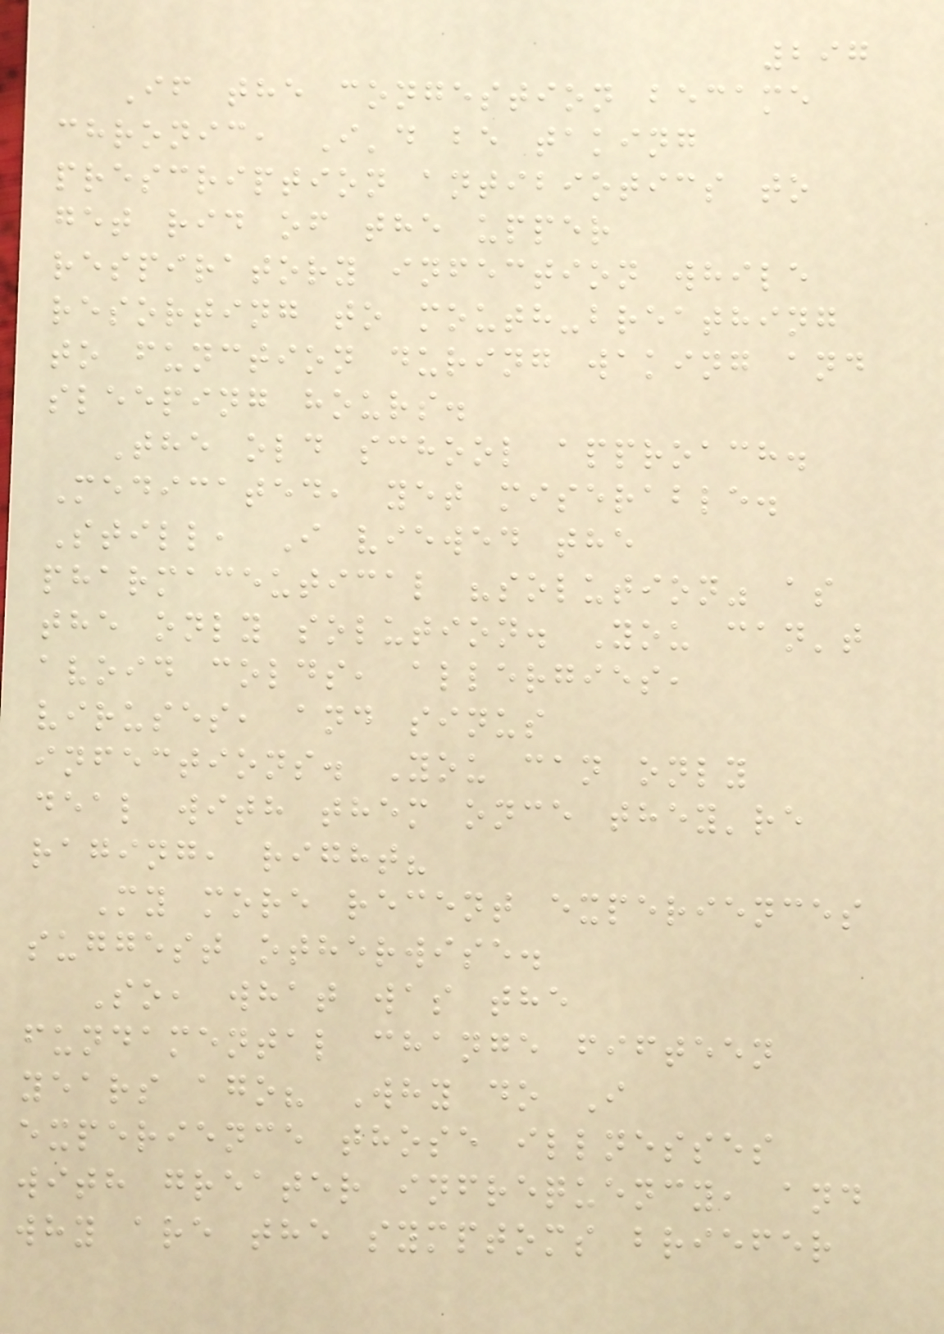297
If the congestion became
chronic, I'd be taking
prescription antibiotics to
get rid of the upper
respiratory infection while
resorting to mouth-breathing
to function during waking and
sleeping hours.
The old school approach.
Medicated, yet miserable.
Still, I viewed the
pharmaceutical "solution" as
the only solution. You can't
avoid colds, allergies,
viruses, and sinus
infections. You can only
deal with them once they're
raging, right?
My more recent experiences
suggest otherwise.
So, what was the
fundamental change fifteen
years ago? Why do I
experience those illnesses
with greater infrequency, and
why are the symptoms briefer
